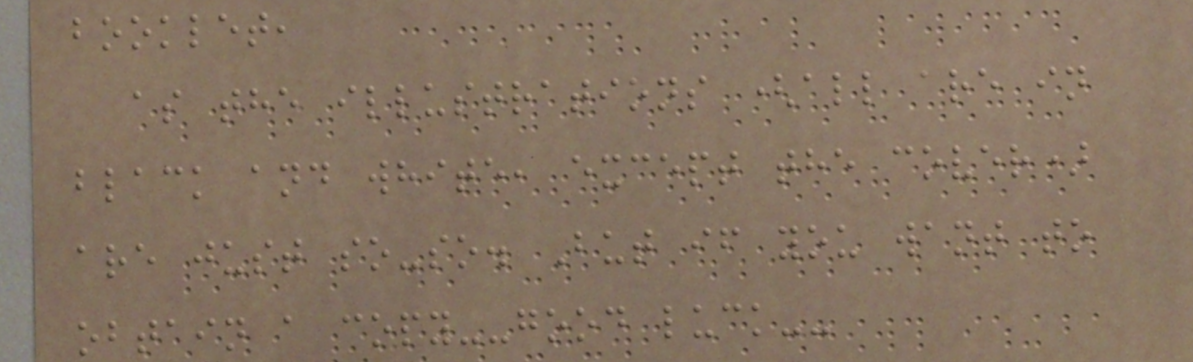booklet,
as the illustrations (all are in
black and white, except the cover)
are just so-so. But if you want to
obtain a copy--good luck--
